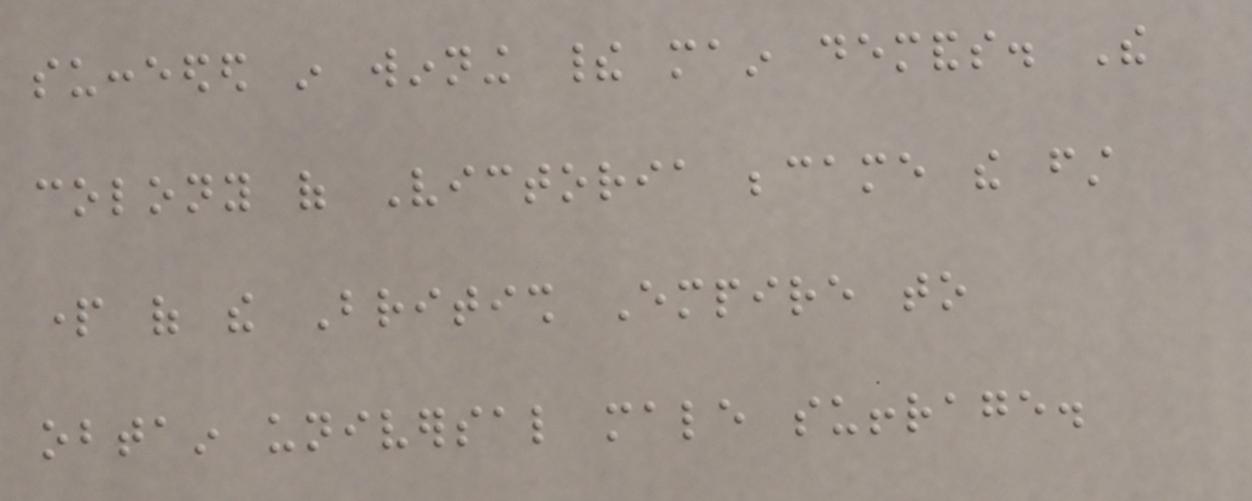succeeded in winning their main demands. The
colony of Victoria became the first
part of the British Empire to
obtain universal male suffrage.
